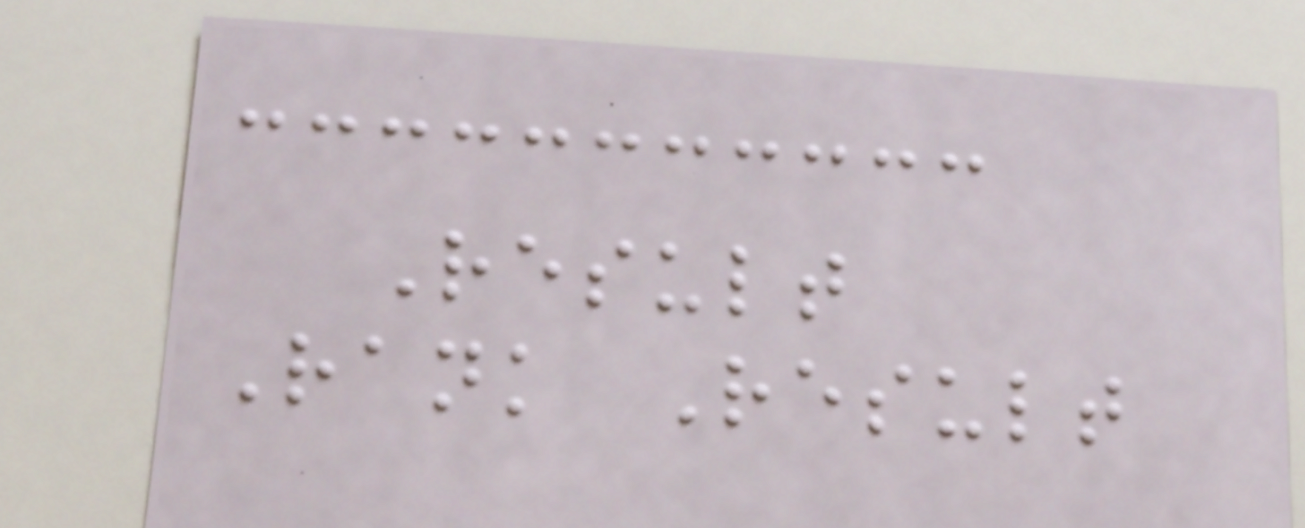Result
Rank Result
